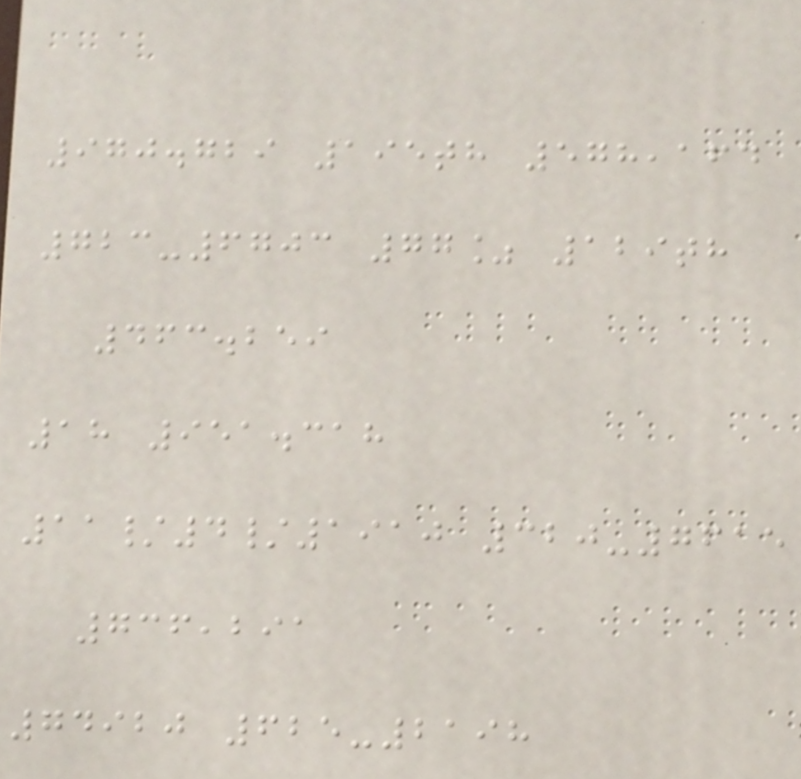970.729 195th 578,164
723-6703 77% 129th
463.259
18 951.318
11/4/1910 320-7615
736,291
74920 625-2198
